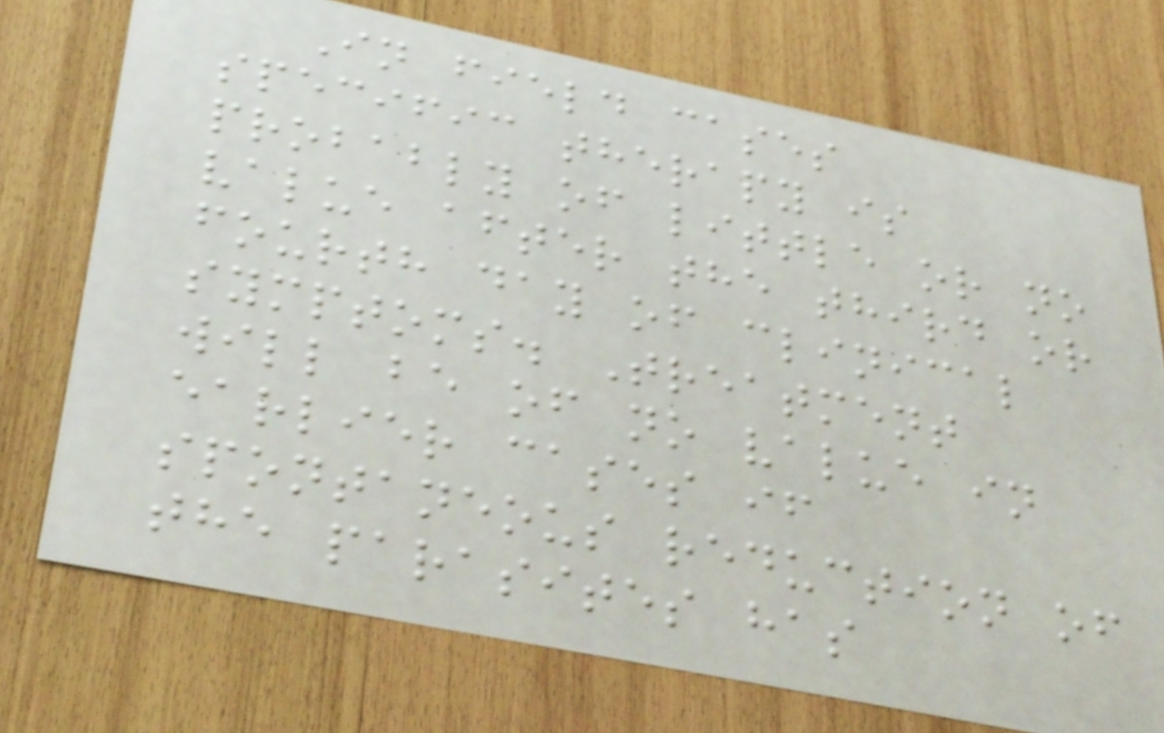In field cases
specific therapy is
probably of little or no
value after the third or
fourth day of clinical
symptoms. Treatment
will be of no value in
earlier cases if
spontaneous reduction of
the parasites has
